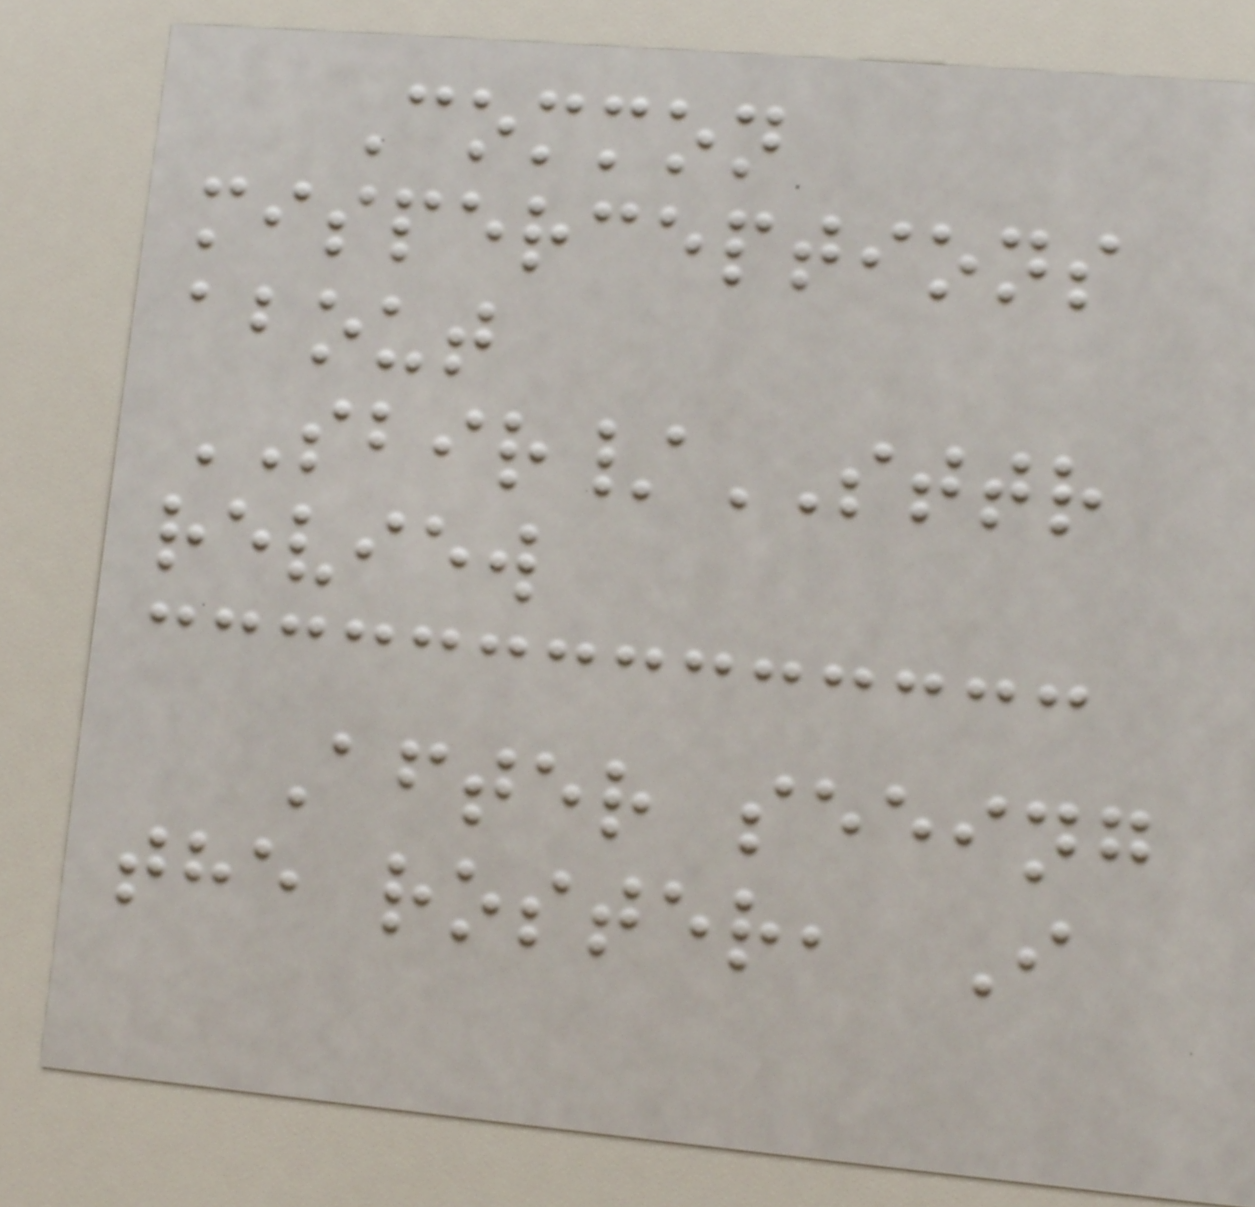Common
misperceptions
about
SBIR/STTR
review
After seeing
the roster, I
